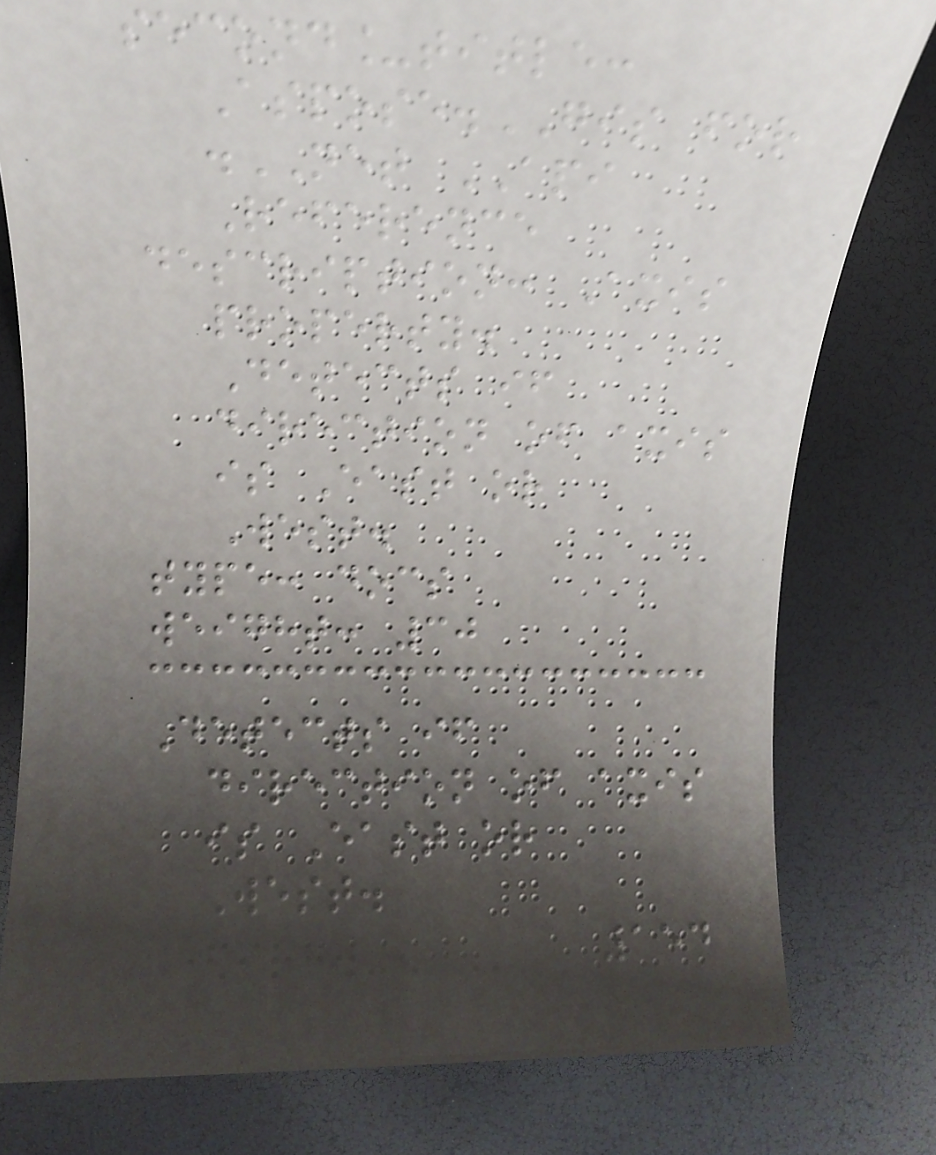second_title:
Aspose.GIS for
.NET API
Reference
description: Axis
property.
Detects if
direction of axis
is East or
West.
type: docs
weight: 30
Detects if
direction of axis
is East or
West.
154
